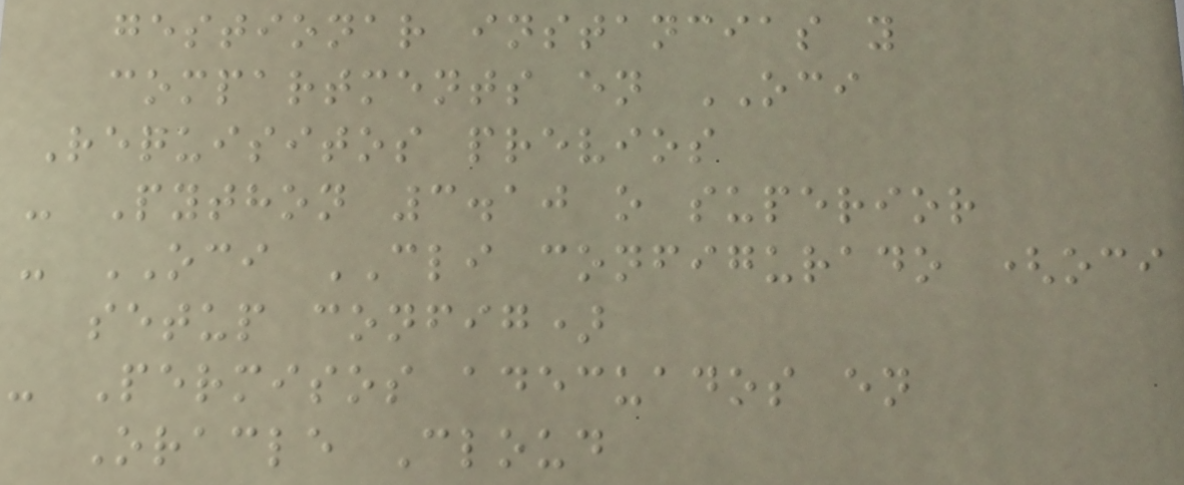gestionar instancias y
compartments en OCI
Requisitos previos
- Python 3.10 o superior
- OCI CLI configurado (oci
setup config)
- Permisos adecuados en
Oracle Cloud
